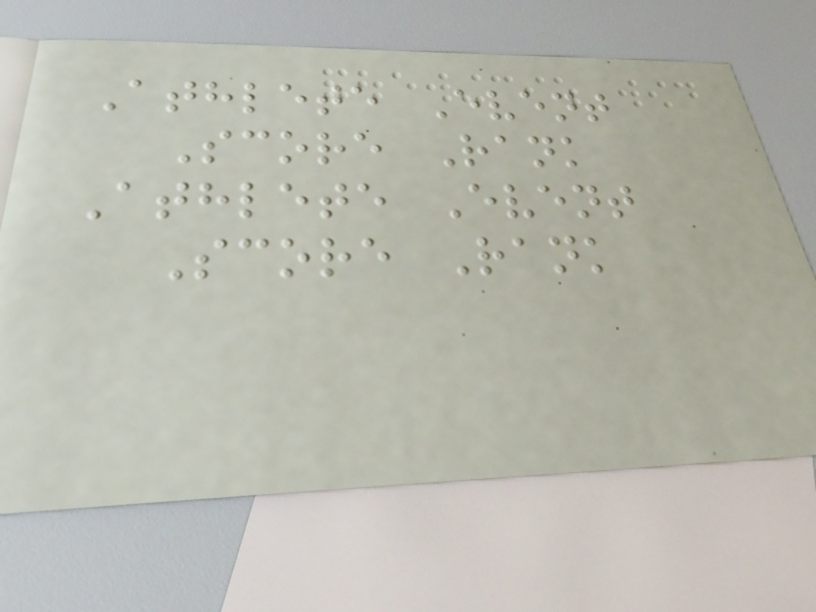Athlete Event
Score Rank
Athlete Event
Score Rank
